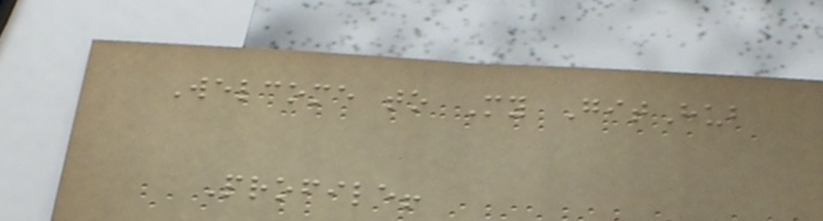Welcome to My GitHub
Profile!
